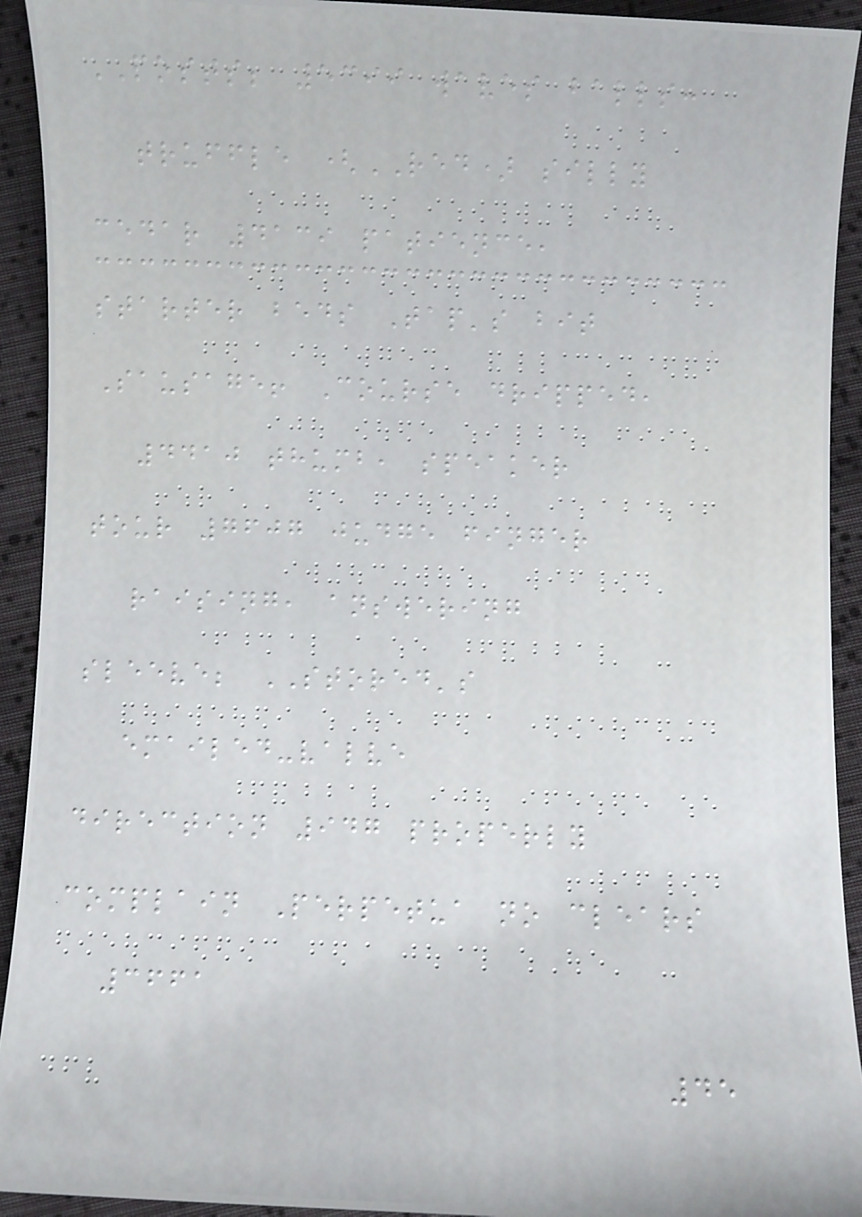POSTS; 5399 waves balls:
truffle (RED) silly
cedar 4139 patience,
starter beds Tap's bit
Sausage! Course dripped,
4410 thumb, speaker
tour 7607 judge finger
raising, answering
sleeve; STORED's
emailed-valve
direction 947 properly
complain Perpetua no clears
3661
45
